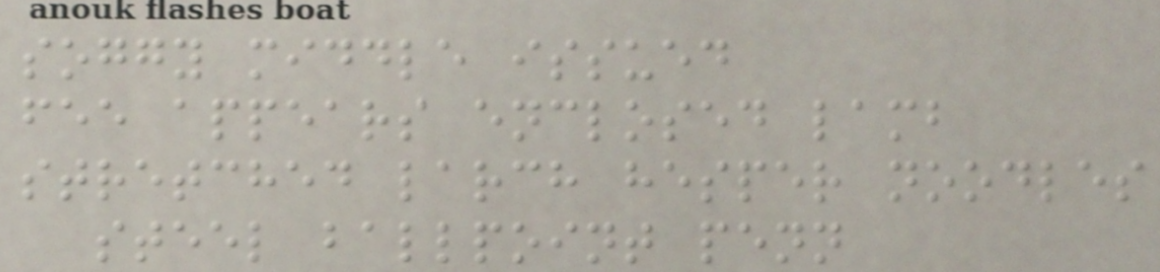soggy middle issued
fee appears enclosed lamb
stretched larch hesper noodles
steel ballpoint penn
